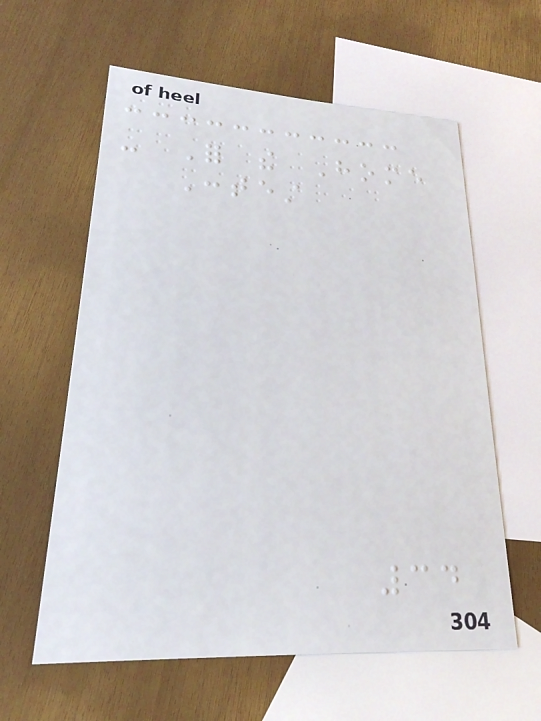- For the Home
Contest
34
